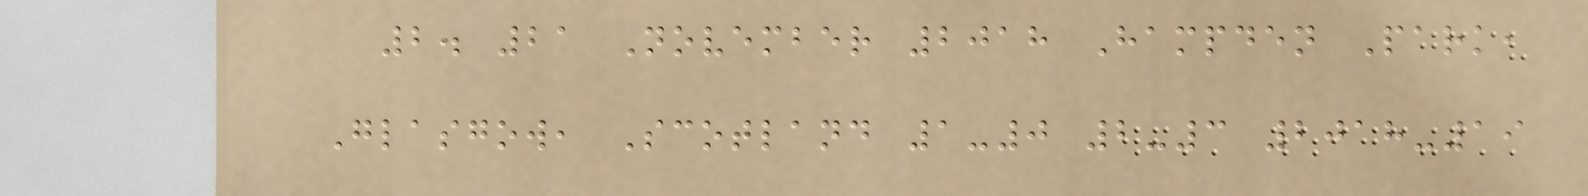2. 21 November 2018 Hampden Park,
Glasgow, Scotland 1-0 2-3 2018-19
